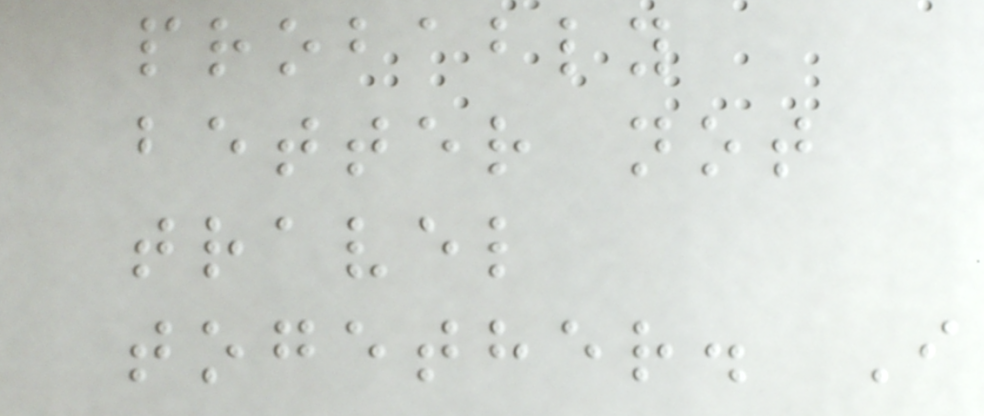probably
better not
travel
together. I
